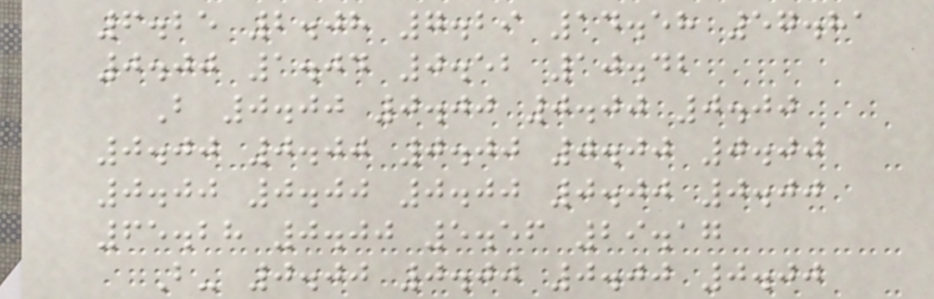6.25 2.08 7.29 14.58 57.81
0.00 1.04 0.52 10.42
B 0.00 0.00 0.00 0.00
0.00 0.00 0.00 0.00 0.00
0.00 0.00 0.00 0.00 0.00
65.28 0.00 5.56 29.17
B- 0.00 0.00 0.00 0.00
